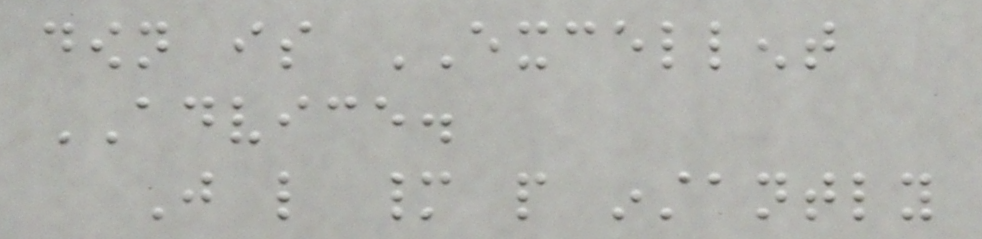down is EXCELLENT
ADVICE.
Just like many people instantly
